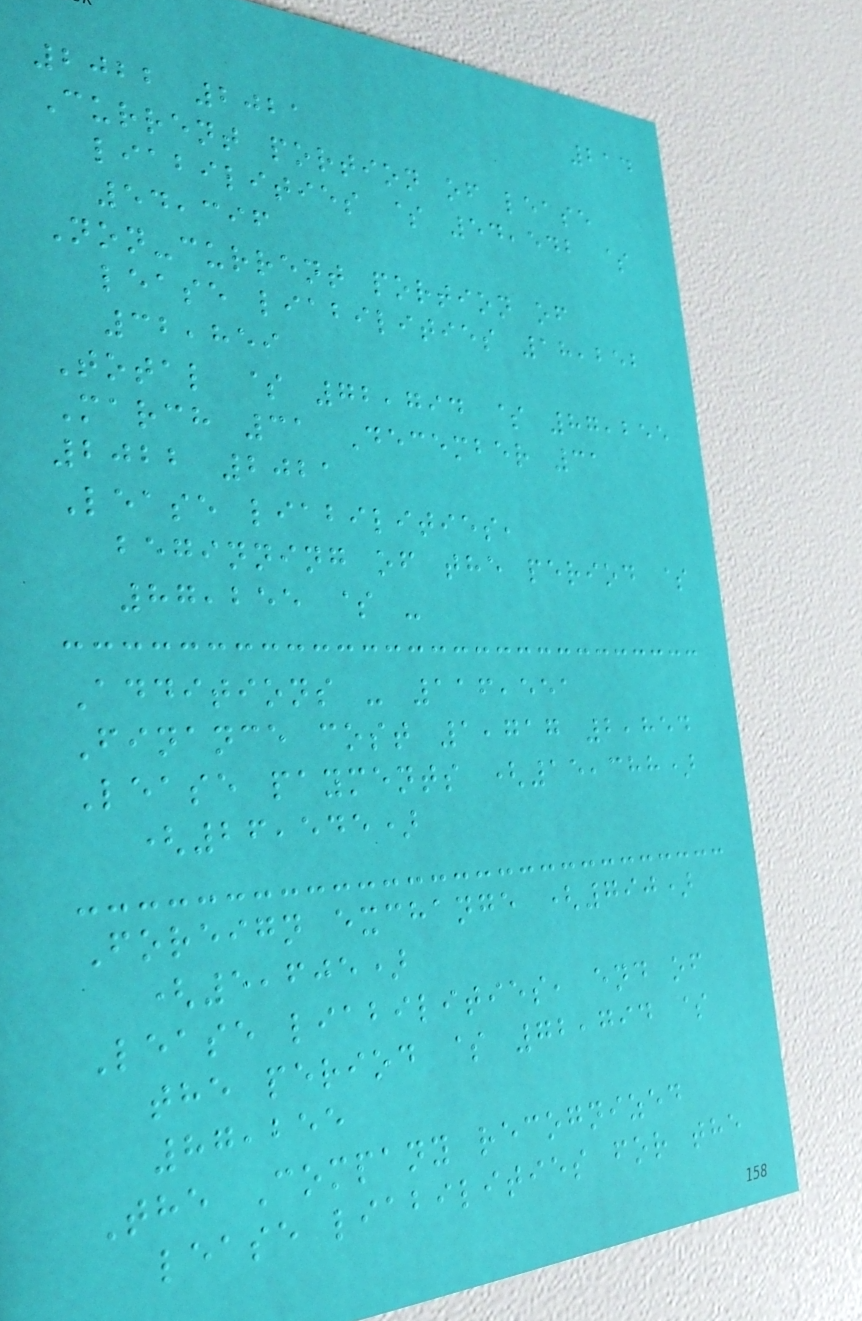214
2022 2021
Current portion of lease
liabilities $ 54,542 $
54,396
Non-current portion of
lease liabilities 18,252
32,859
Total $ 72,794 $ 87,255
March 31 December 31
2022 2021
Lease liabilities,
beginning of the period $
87,255 $ -
Additions - 116,551
Finance cost 1,717 2,854
Lease payments (15,388)
(26,545)
Foreign exchange (790)
(5,605)
Lease liabilities, end of
the period $ 72,794 $
87,255
The Company recognized
lease liabilities for the
